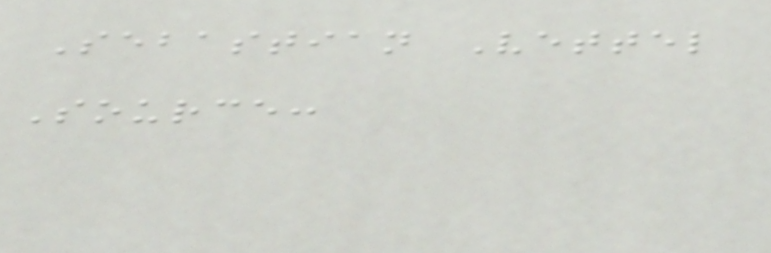Sebastian Vettel
Source:
